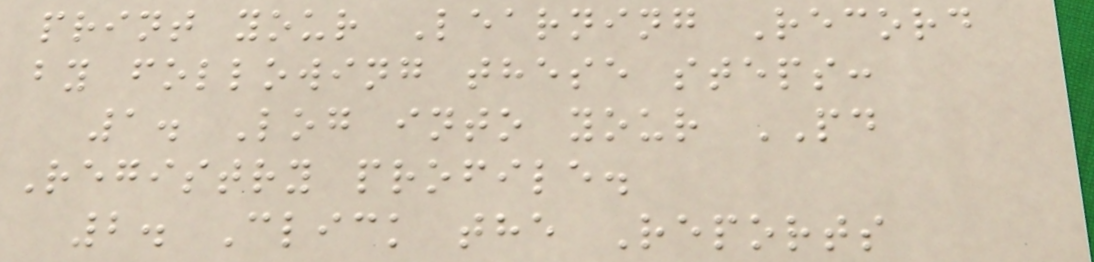print your Learning Record
by following these steps:
1. Log into your PD
Registry profile.
2. Click the Reports
